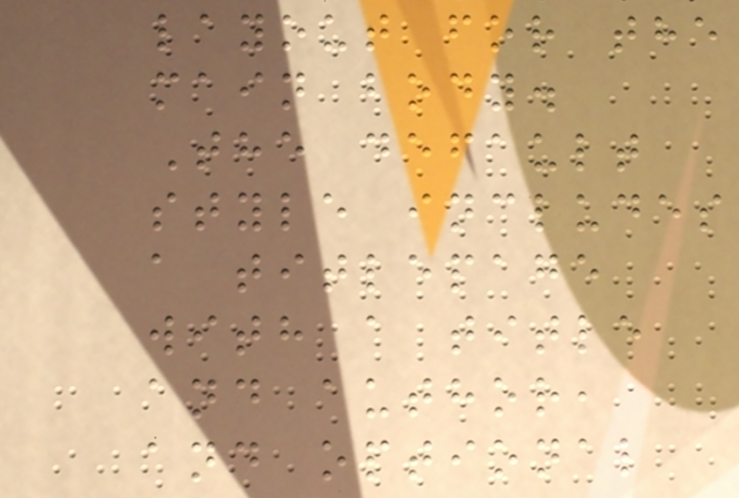layout for the
main body.
The default
style includes
a titlepage
with a title
and author,
and optional
